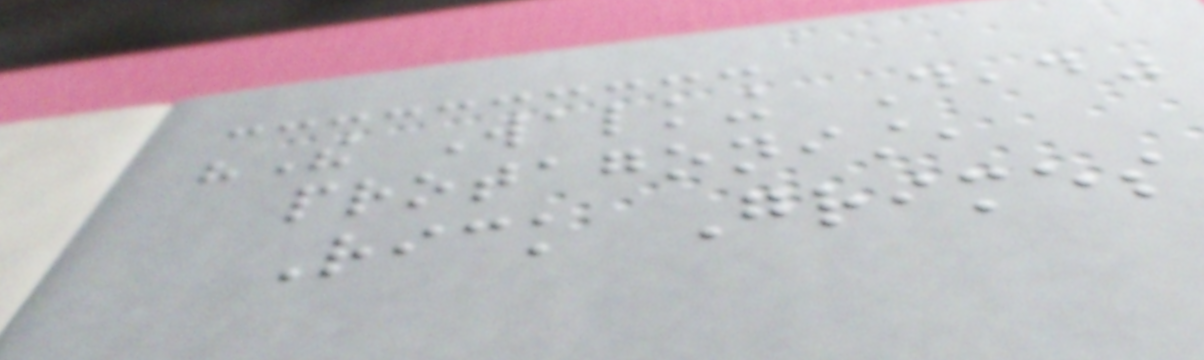"The Walking Dead"
protagonist,
Rick Grimes
